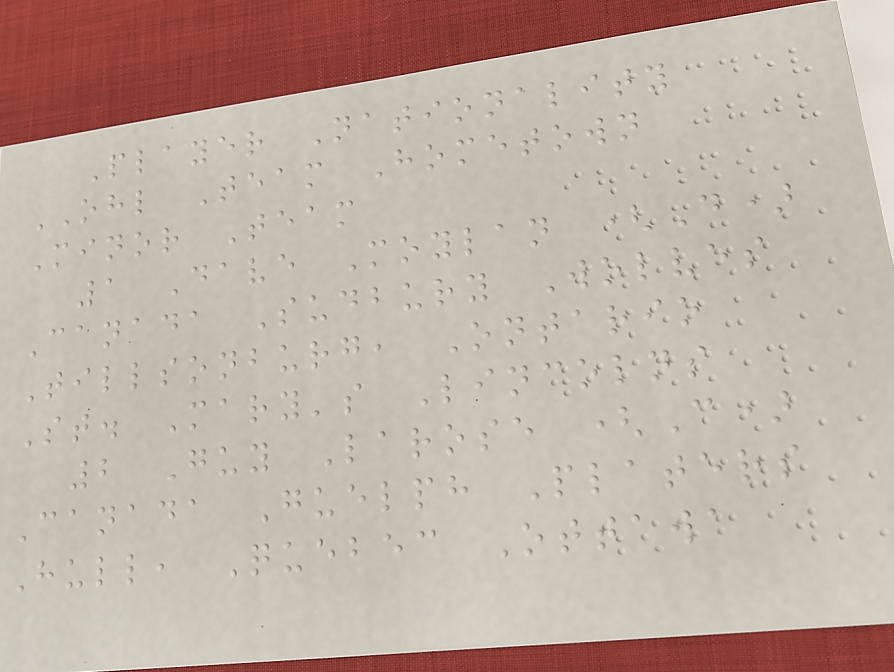Player Nationality
OHL Team Hometown
Minor Team
1 Dave Moylan (D)
Canada Sudbury Wolves
Tillsonburg, Ontario
St. Mary's Lincolns
2 Guy Larose (C)
Canada Guelph Platers
Hull, Quebec Ottawa
